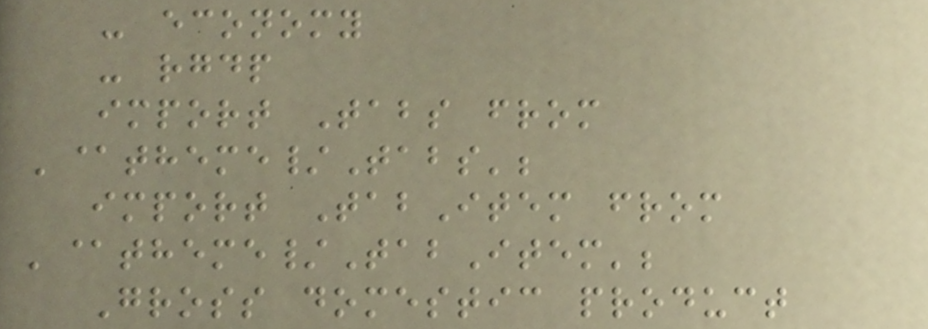- economy
- rgdp
import Tabs from
'@theme/Tabs';
import TabItem from
'@theme/TabItem';
Gross domestic product
